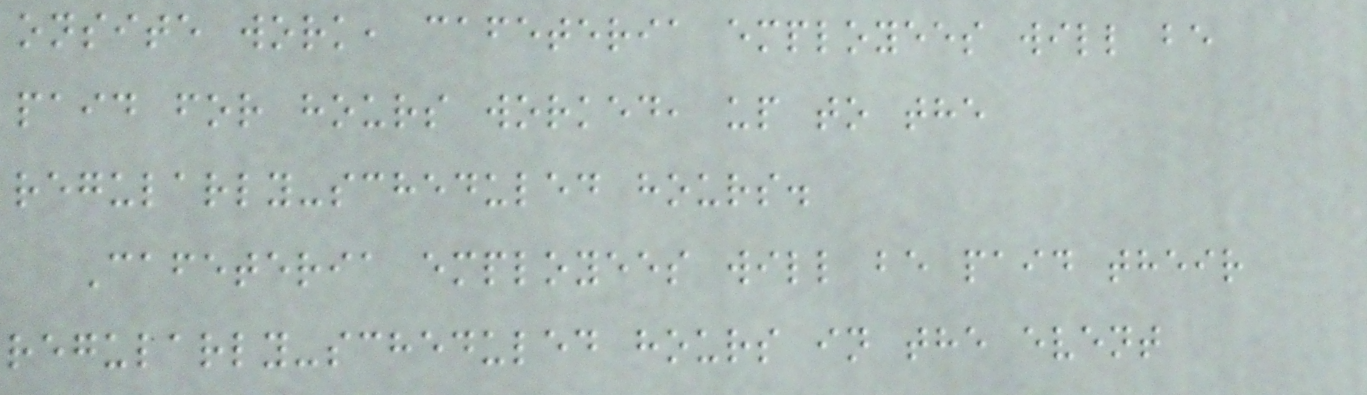onsite work, cafeteria employees will be
paid for hours worked, up to the
regularly-scheduled hours.
Cafeteria employees will be paid their
regularly-scheduled hours in the event
